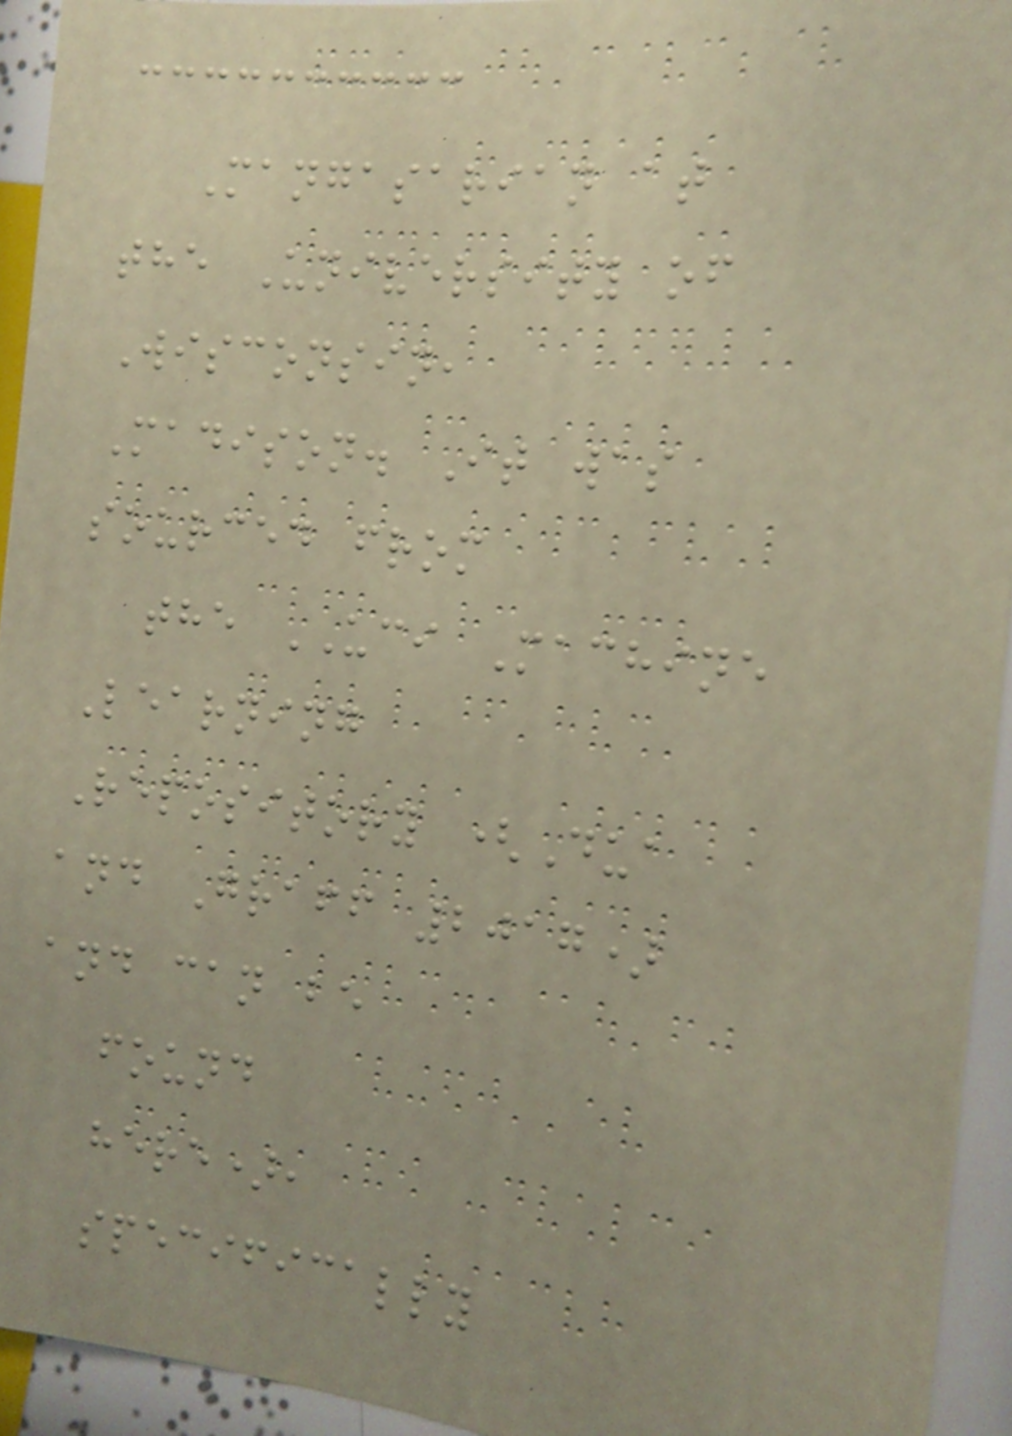Mangasarian at
the University of
Wisconsin,
Madison. It was
sourced from
the UCI Machine
Learning
Repository (Dua
and Graff 2017)
and can be
found
here),
specifically
